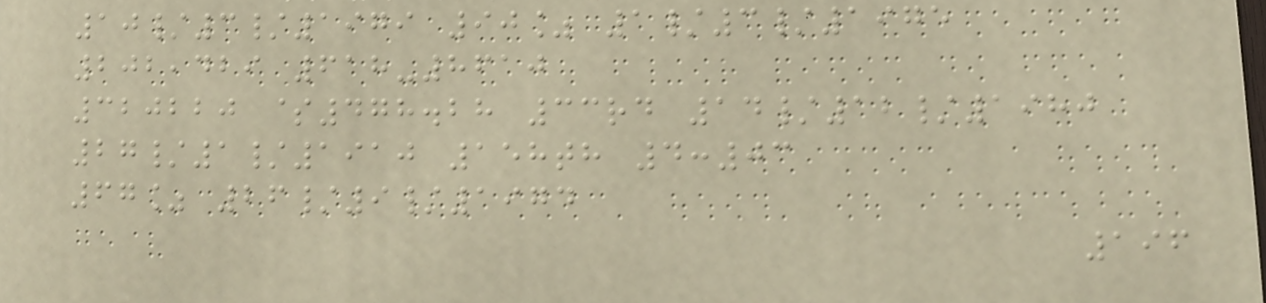10/3/1979 90% 1/3/1975
202,429 618-8610
320220 $478.28 33rd 14/12/1980
27/1/1910 158th 4:03
67% 26/9/1974
196
